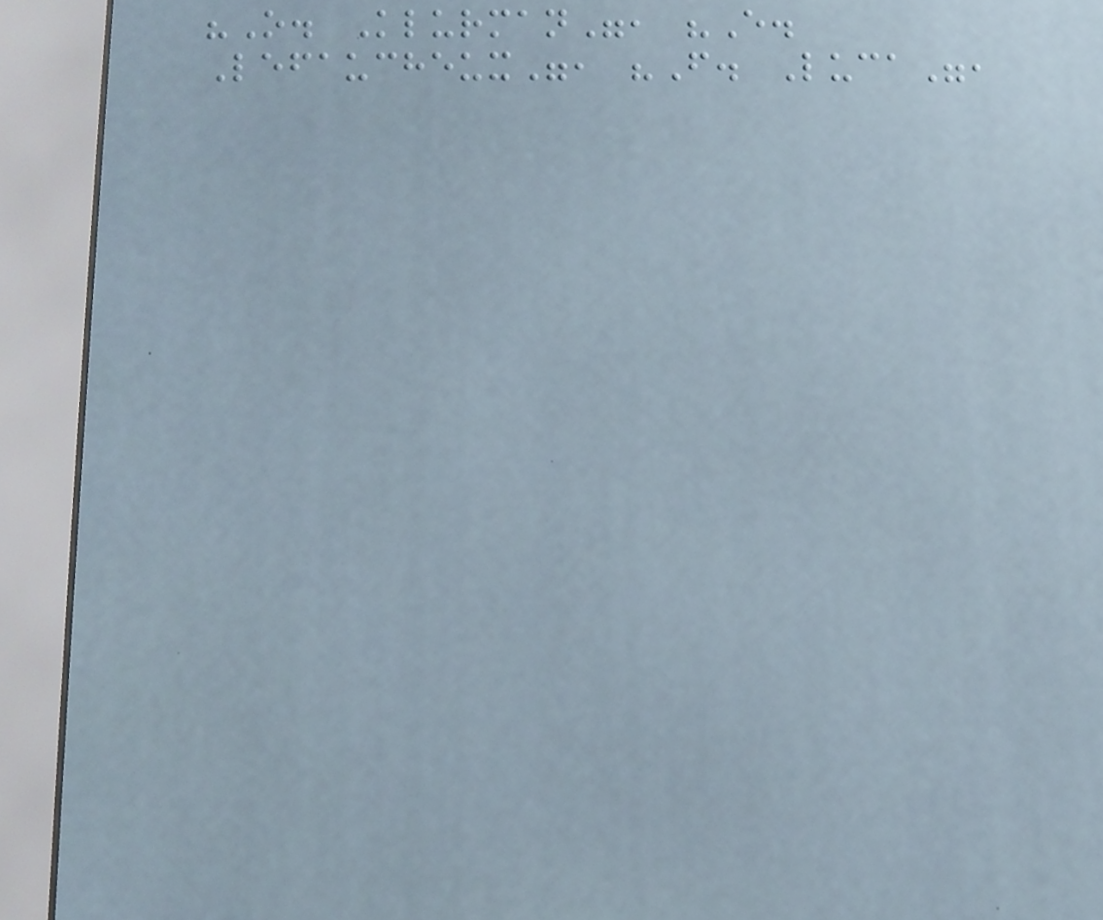"O. Klurman", "E.
Lefaucheux", "F. Luca",
